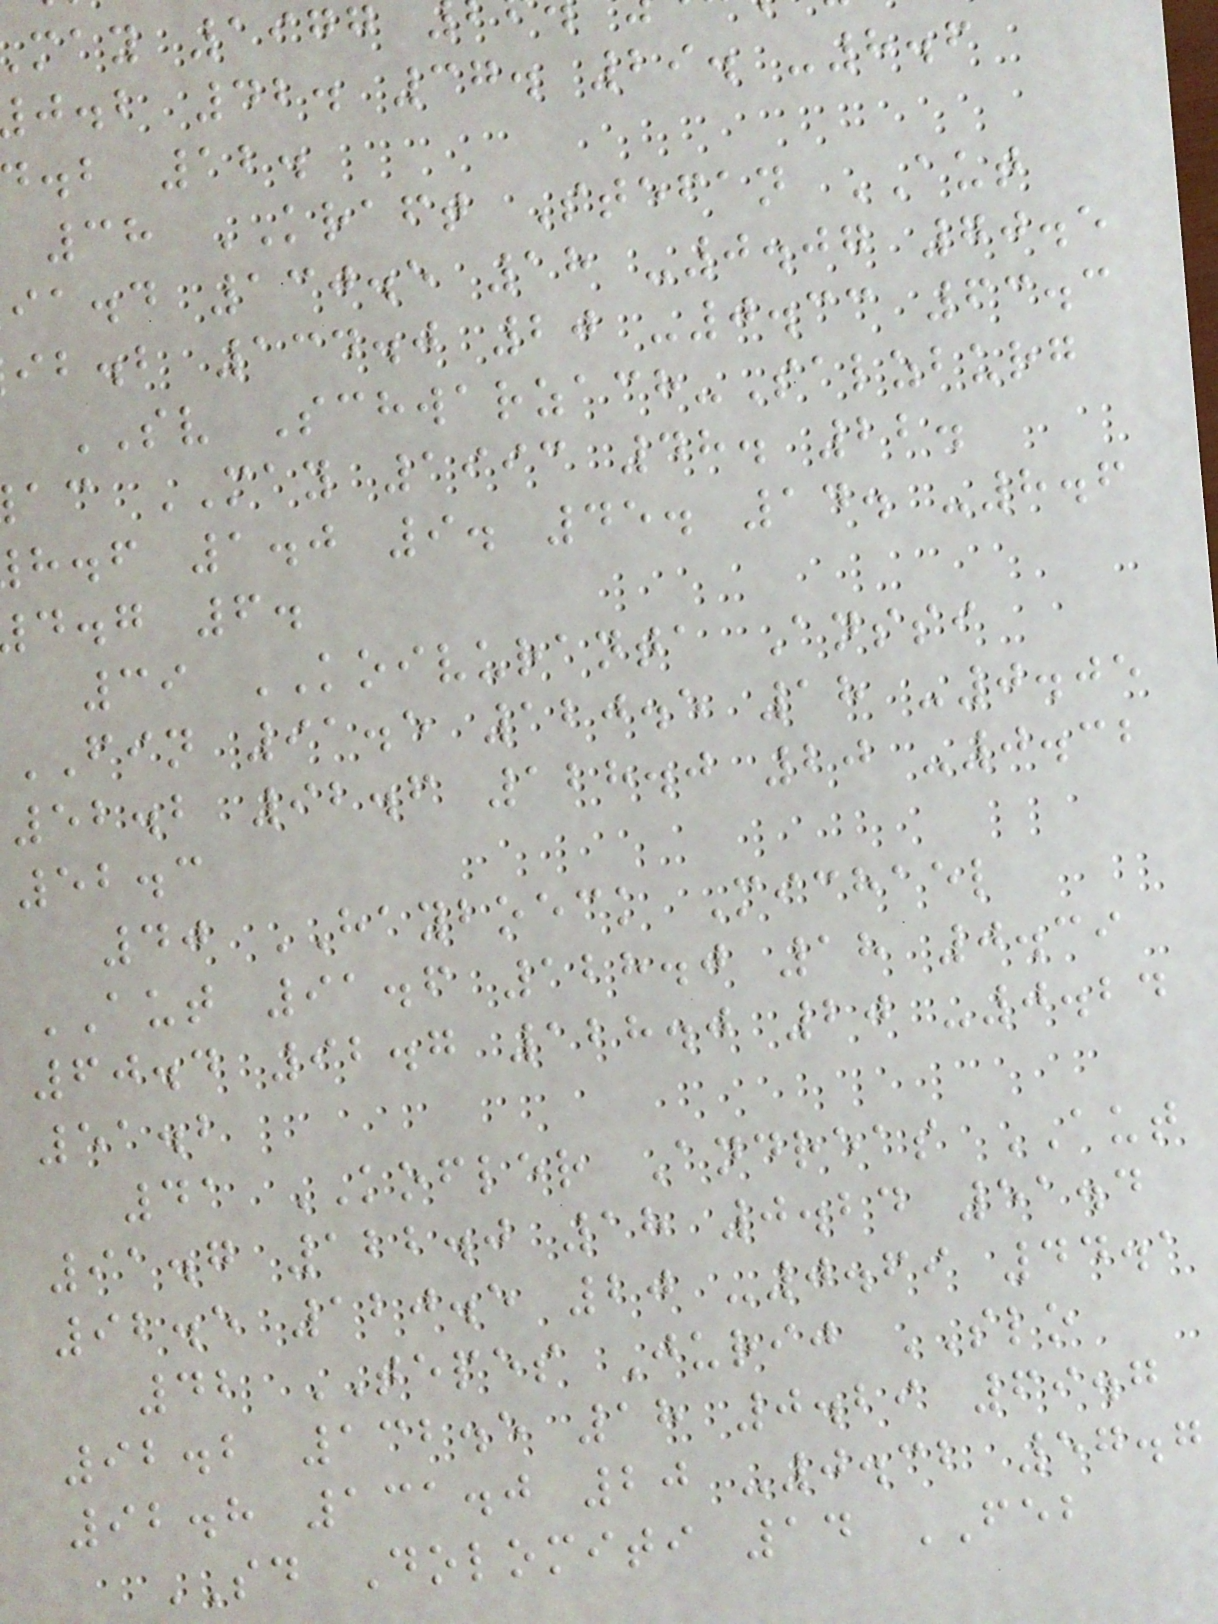may 1977
j.b 42. 37. 29. -8.6
.b 12.
38 KRAFT Stefan AUT
ia.d 130.5 18 -0.07 70.5
ib.b 134.0 20 -0.33 63.3
SV Schwarzach-Salzburg
ac MAY 1993 48. 22.
h.f 1.0 9. 45. 14. -8.6
d.g 6.
39 KOIVURANTA Anssi
FIN 91.5 120.5 18 -0.05
52.2 92.6 128.0 20 -0.32
52.3
40 HAYBOECK Michael
AUT 91.6 128.0 18 0.39
60.4 92.7 128.0 20 -0.24
51.2
41 KOFLER Andreas AUT
91.7 122.0 18 0.24 51.4
92.5 120.5 20 -0.69 44.1
42 TEPES Jurij SLO
92.2 132.5 18 0.29 69.7
92.8 131.0 20 -0.32 57.7
SD Dolomiti 14 FEB
